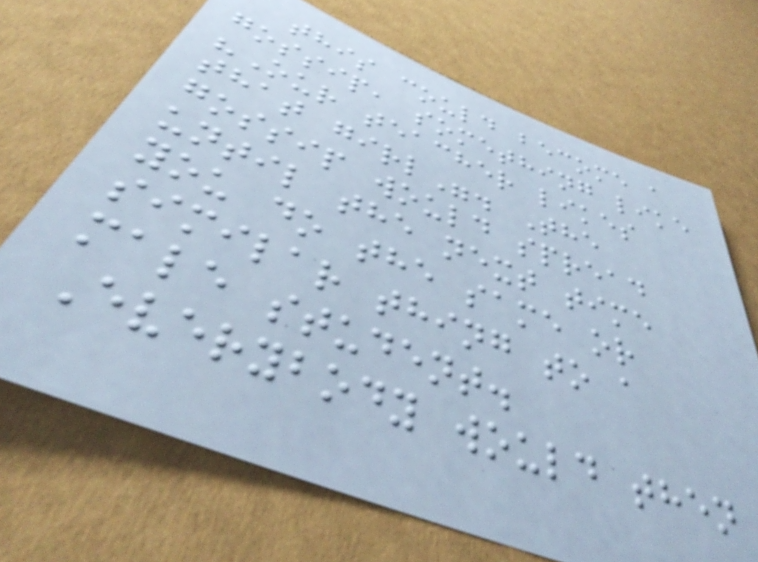this could become a
gossip, something like
"Our teacher likes
that girl". The
gossip would spread
until the next time
you do the same or
similar thing to a
male student.
Everybody would then
